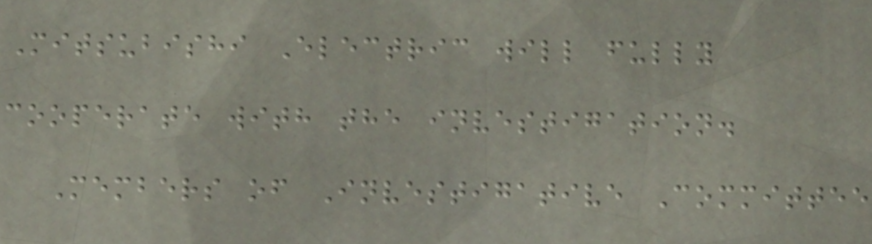Mitsubishi Electric will fully
cooperate with the investigation.
Members of Investigative Committee
